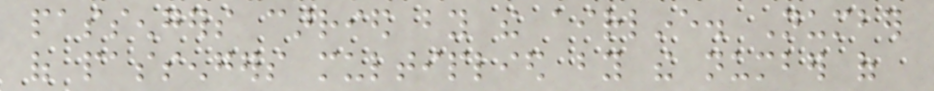passengers carried by the airline. Number
of passengers multiplied by the number of
